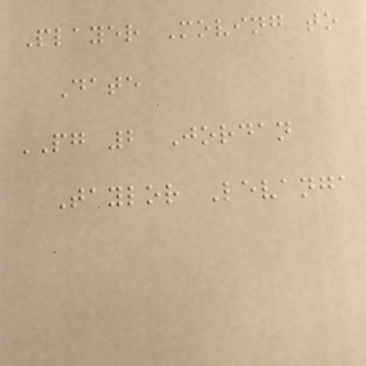Player Moving to
Date
PG 2 Jordan
Taylor Levanga
